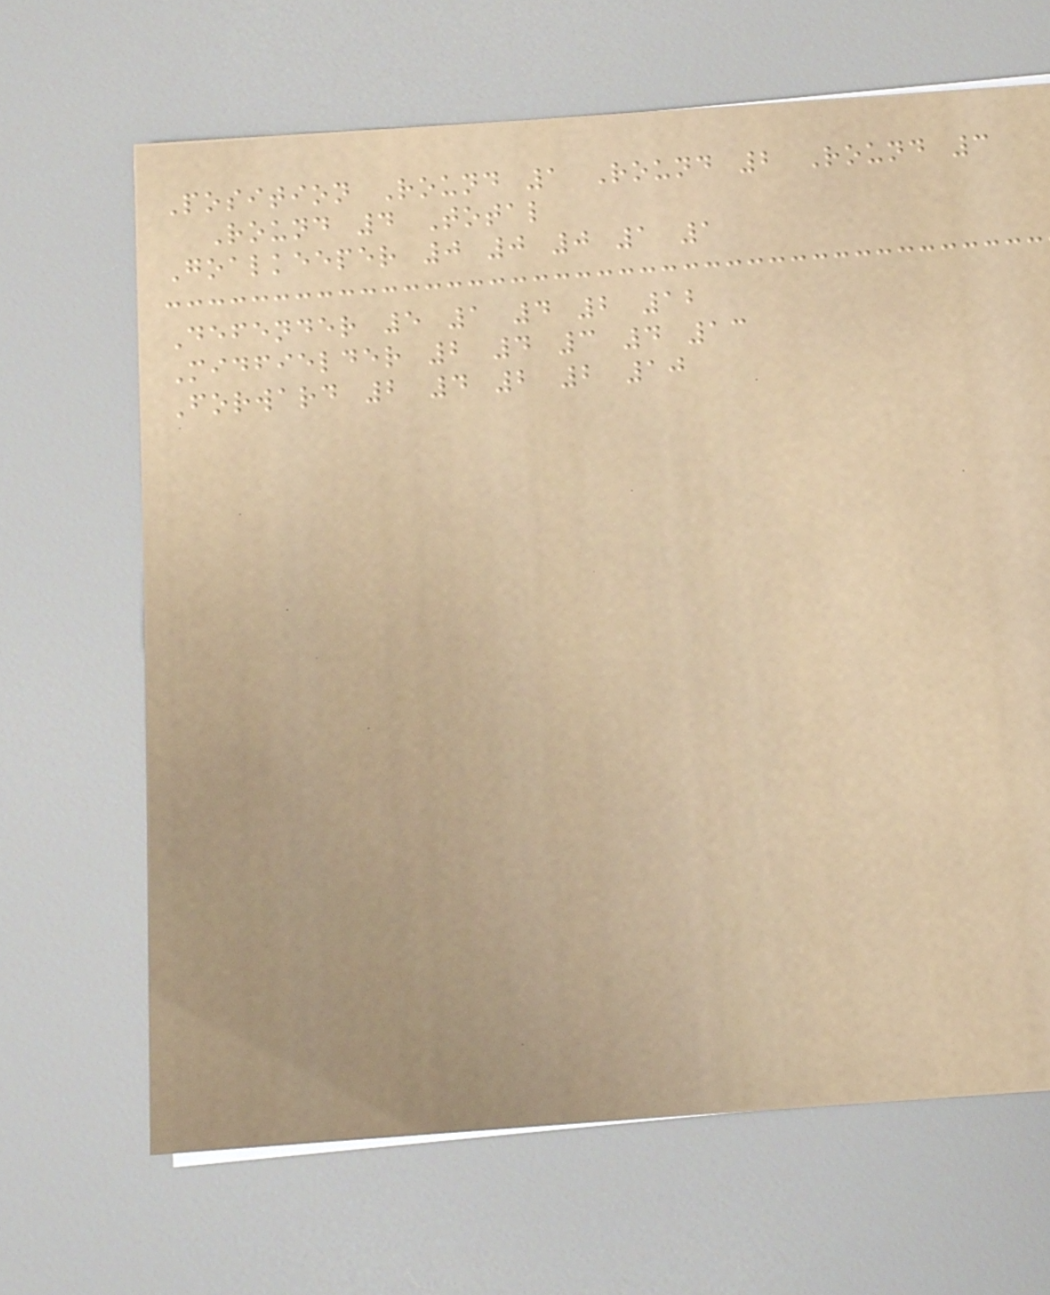Position Round 1 Round 2 Round 3
Round 4 Total
Goalkeeper 0 0 0 1 1
Defender 5 1 4 2 12
Midfielder 2 4 3 4 13
Forward 2 4 2 2 10
